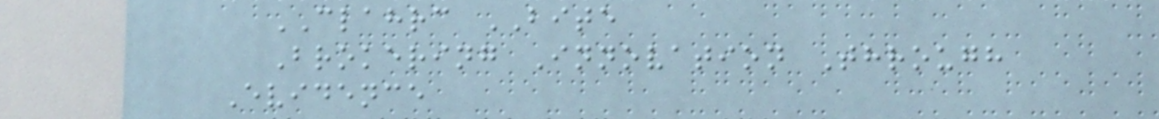CLAHRC BITE
Brokering Innovation Through
Evidence
